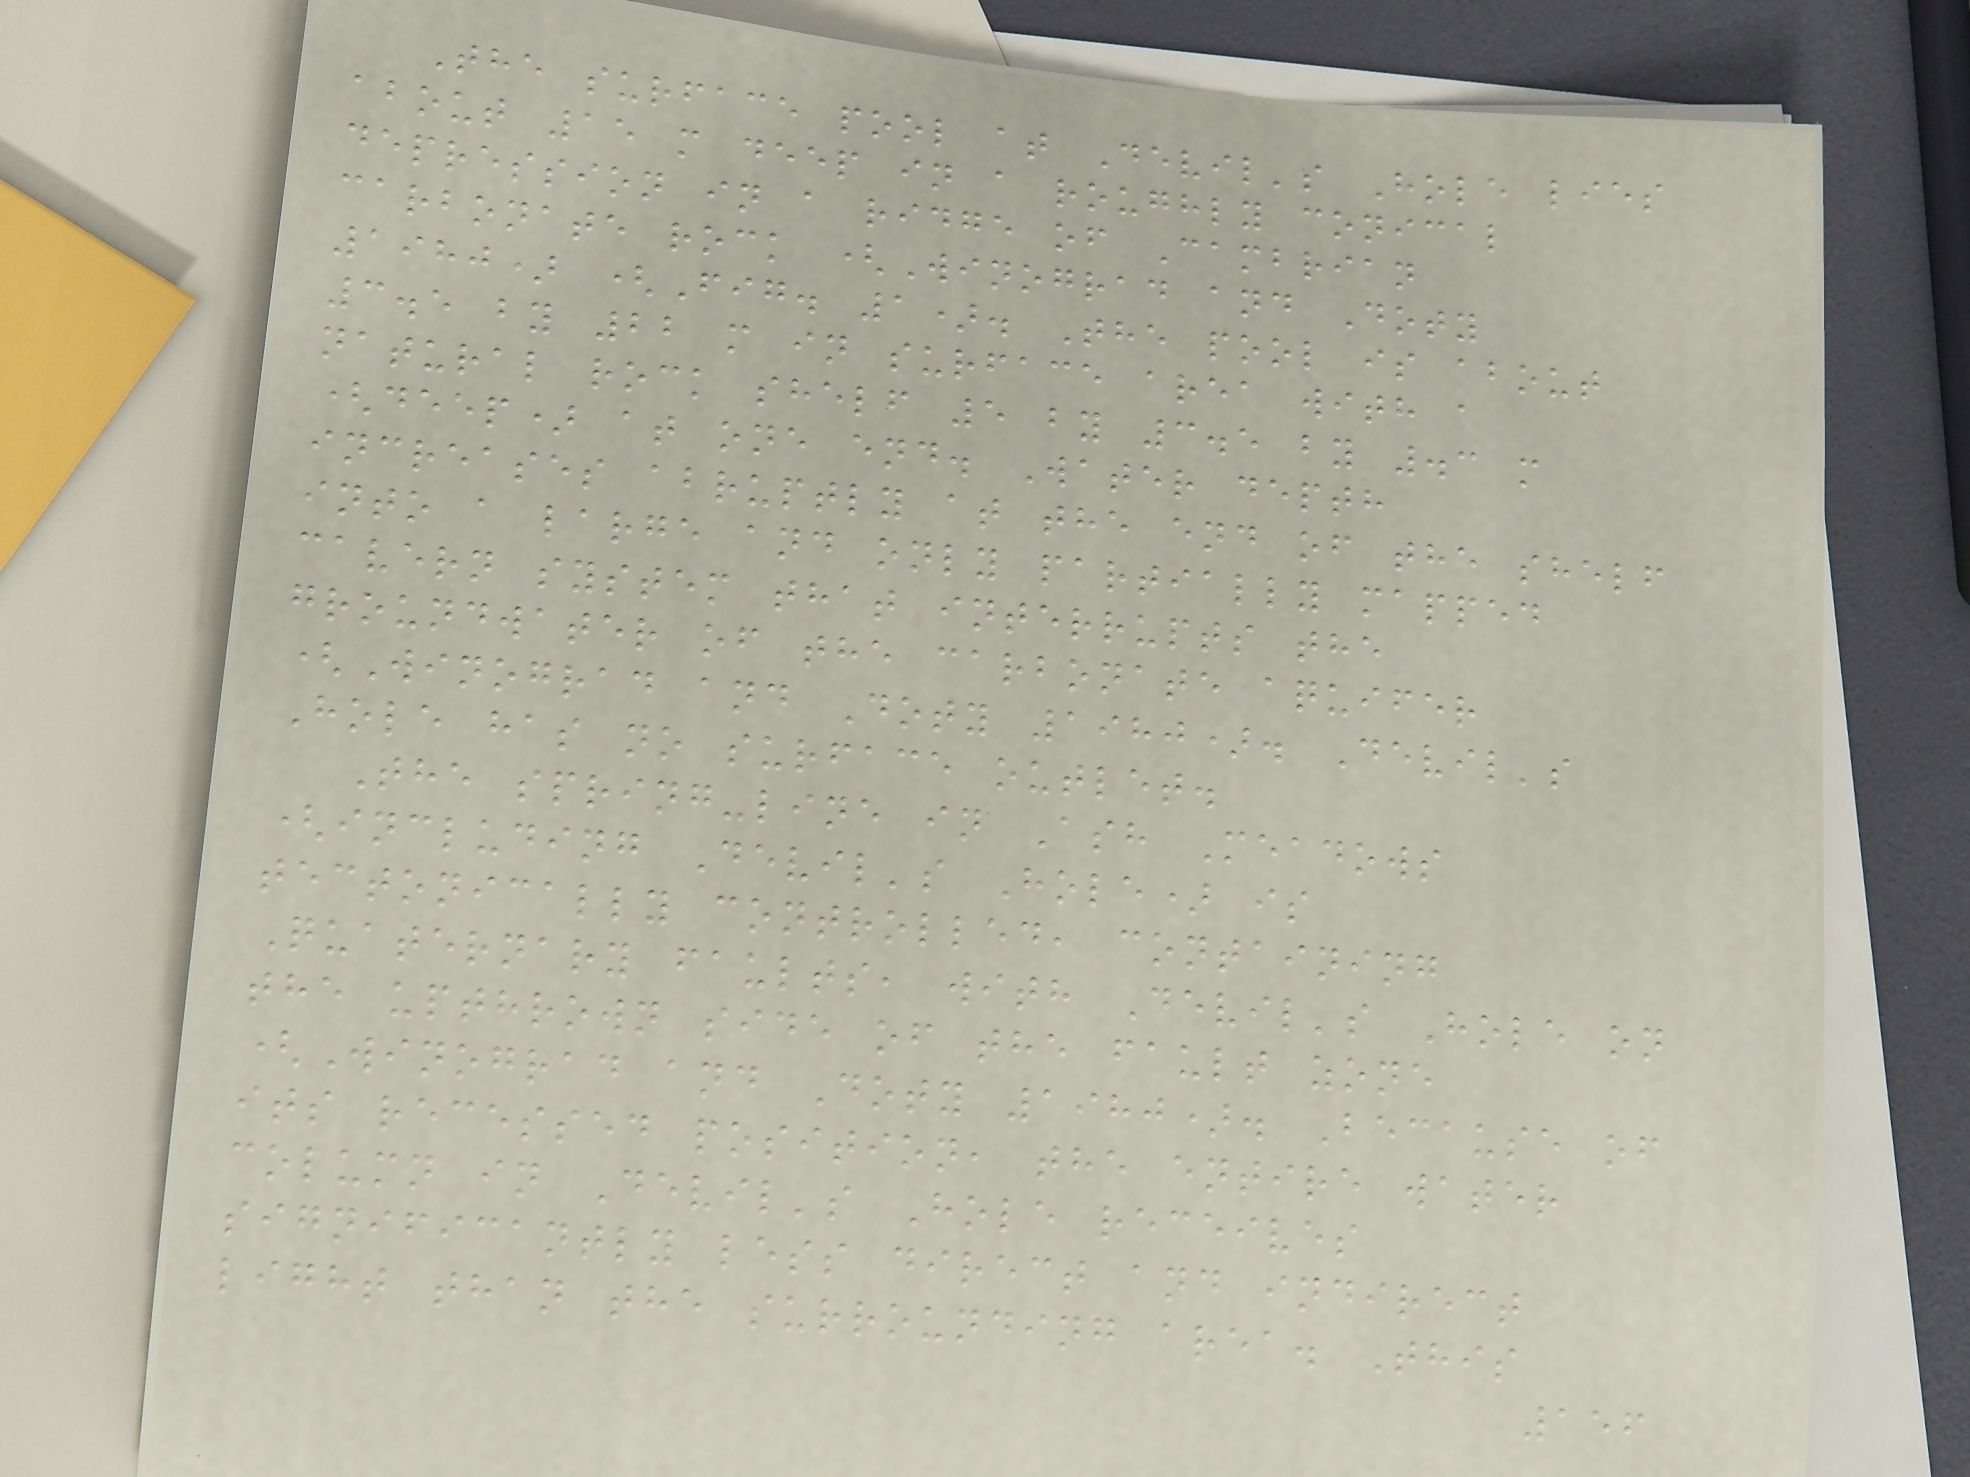The surface pool at Devil's Hole lies
about 15 m deep in a roughly conical
depression in a ridge of Cambrian
carbonate rock (Winograd and Doty
1980) (Fig. 1). The pool is about
3.5 by 22 m in surface area with a
natural rock shelf 5 by 3.5 by .3 m
(deep) at one end. Water depth
increases abruptly at the end of the shelf
into a large and only partially mapped
cavern system that interrupts the
groundwater of the carbonate aquifer
(Winograd and Doty 1980). Devil's
Hole has no surface outlet.
The spring-line in Ash Meadows
(including Devil's Hole) is
tectonically controlled, containing
Quaternary faults, with Devil's Hole on
the upthrown side of the fault zone
(Winograd and Doty 1980). Because of
its recessed position, the entire water
column in Devil's Hole receives
significantly less direct and indirect
light than the surrounding area. This
156
